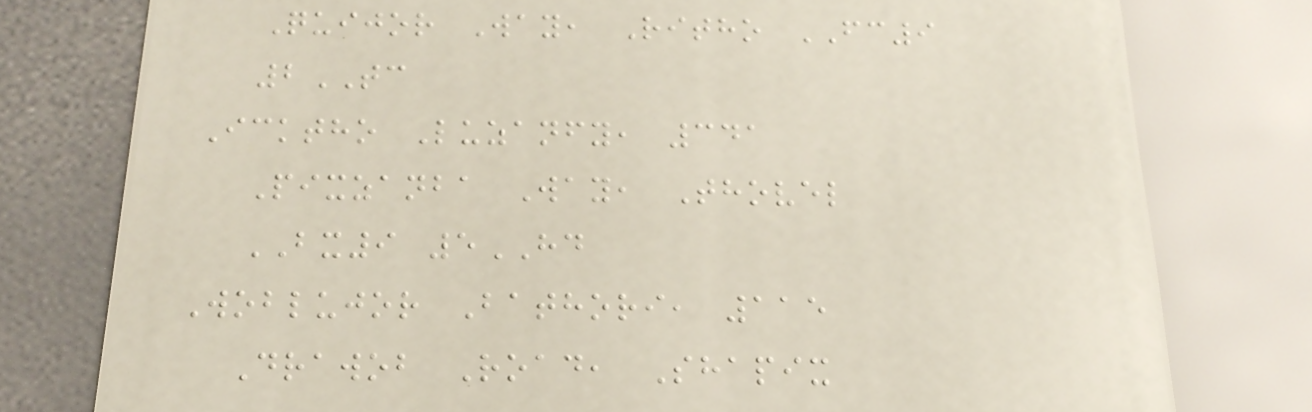Quijor Way, Ritho FC9
2TC
Icktho Luzanfy, 341
Pixzanba Way, Thovel
BX9 5HD
Woblujor Bathori, 115
Drawob Road, Shapix
